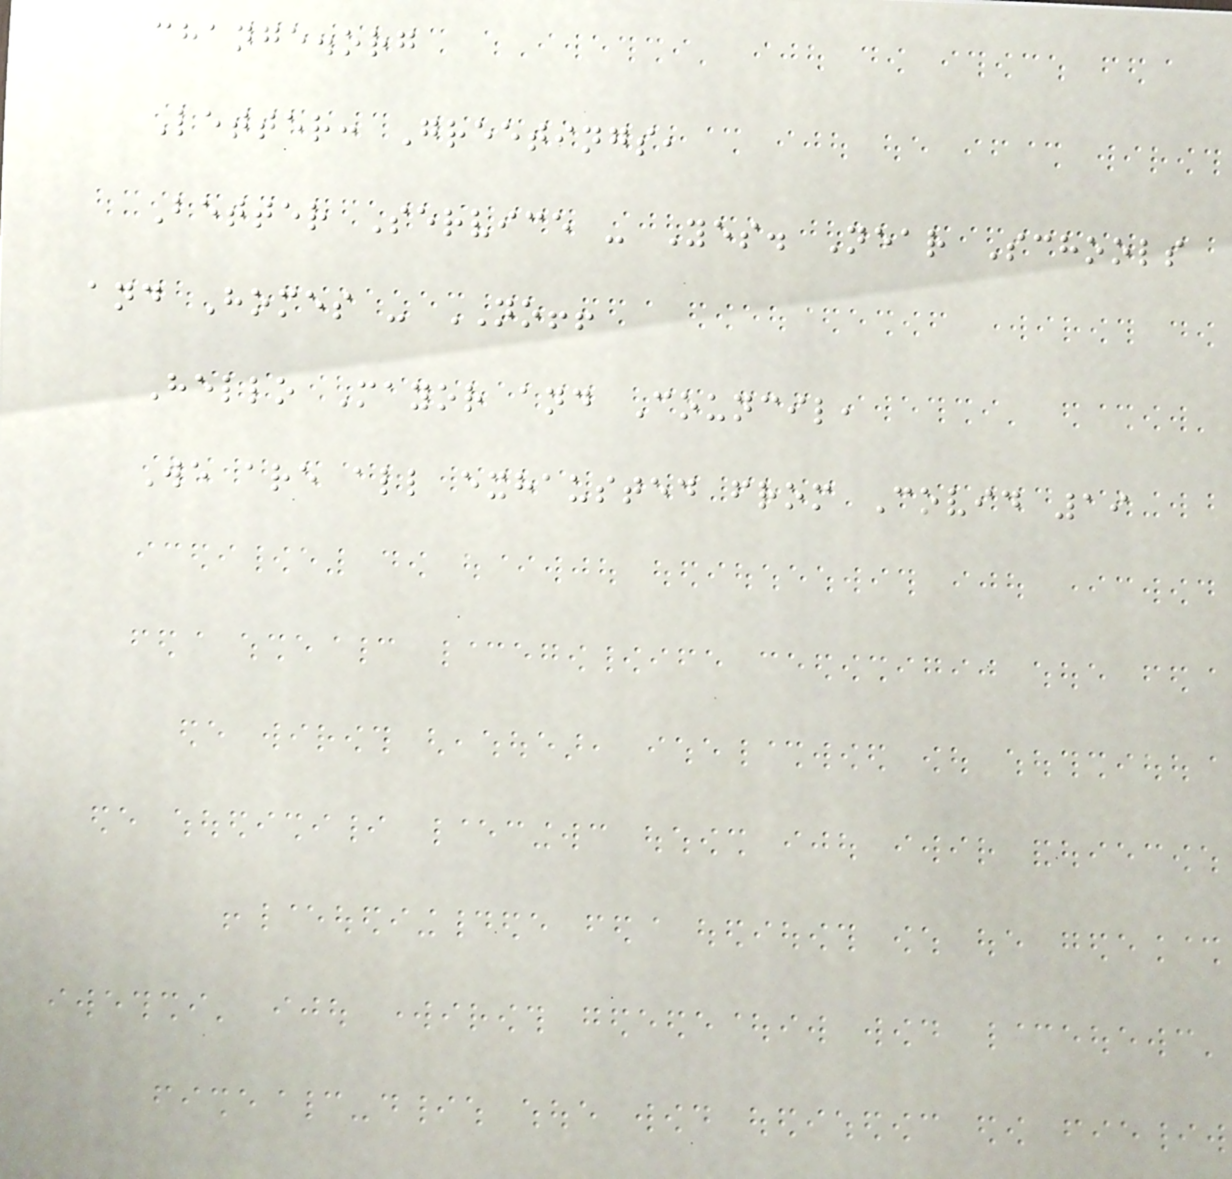change.org
Letter: Greetings,
Better Service - Yes. Near Schools
and Homes - NO!!
Hello Mayor and Council,
We are all exhausted from Covid 19
